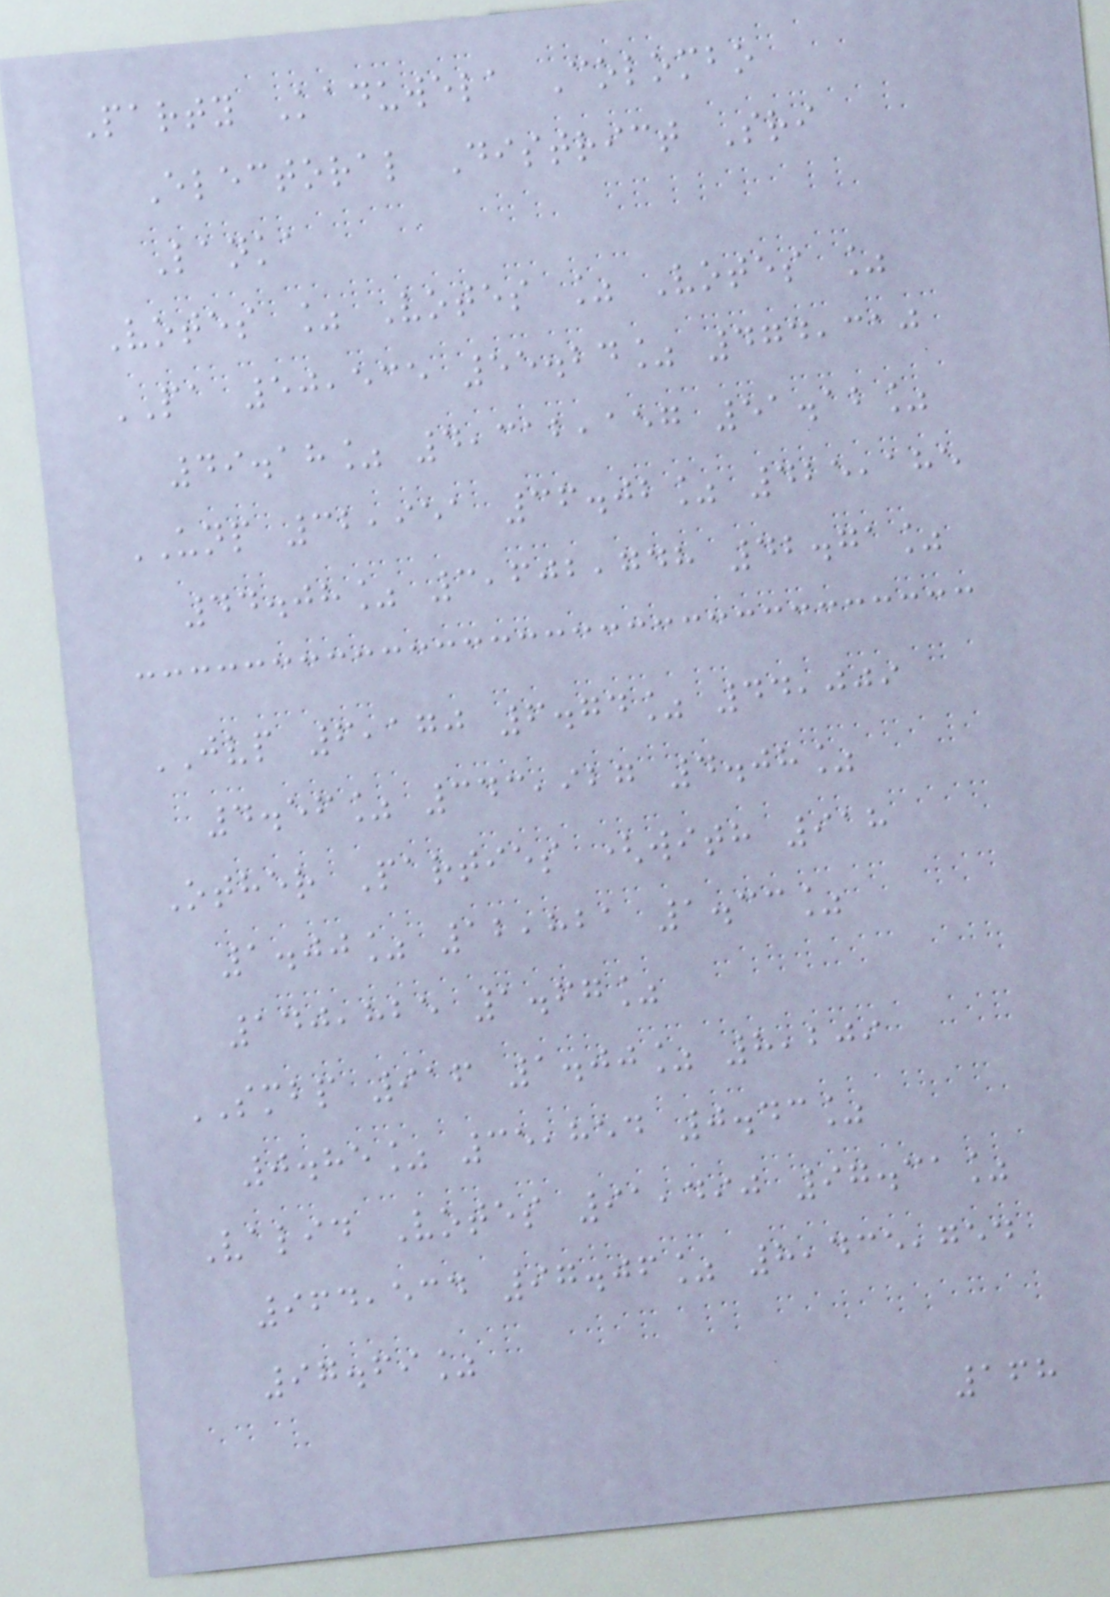Party Kaduwela Colombo
Electoral District Sri
Lanka
Votes % Votes % Votes %
PA 50,535 55.24% 474,310
49.18% 4,312,157 51.12%
UNP 32,951 36.02% 425,185
44.08% 3,602,748 42.71%
JVP 6,170 6.74% 44,009
4.56% 343,927 4.08%
Other Parties (with 918
1.00% 12,821 1.33%
140,825 1.67%
SMBP 916 1.00% 8,209
0.85% 35,854 0.43%
Valid Votes 91,490 97.31%
964,534 97.06% 8,435,754
97.69%
168
